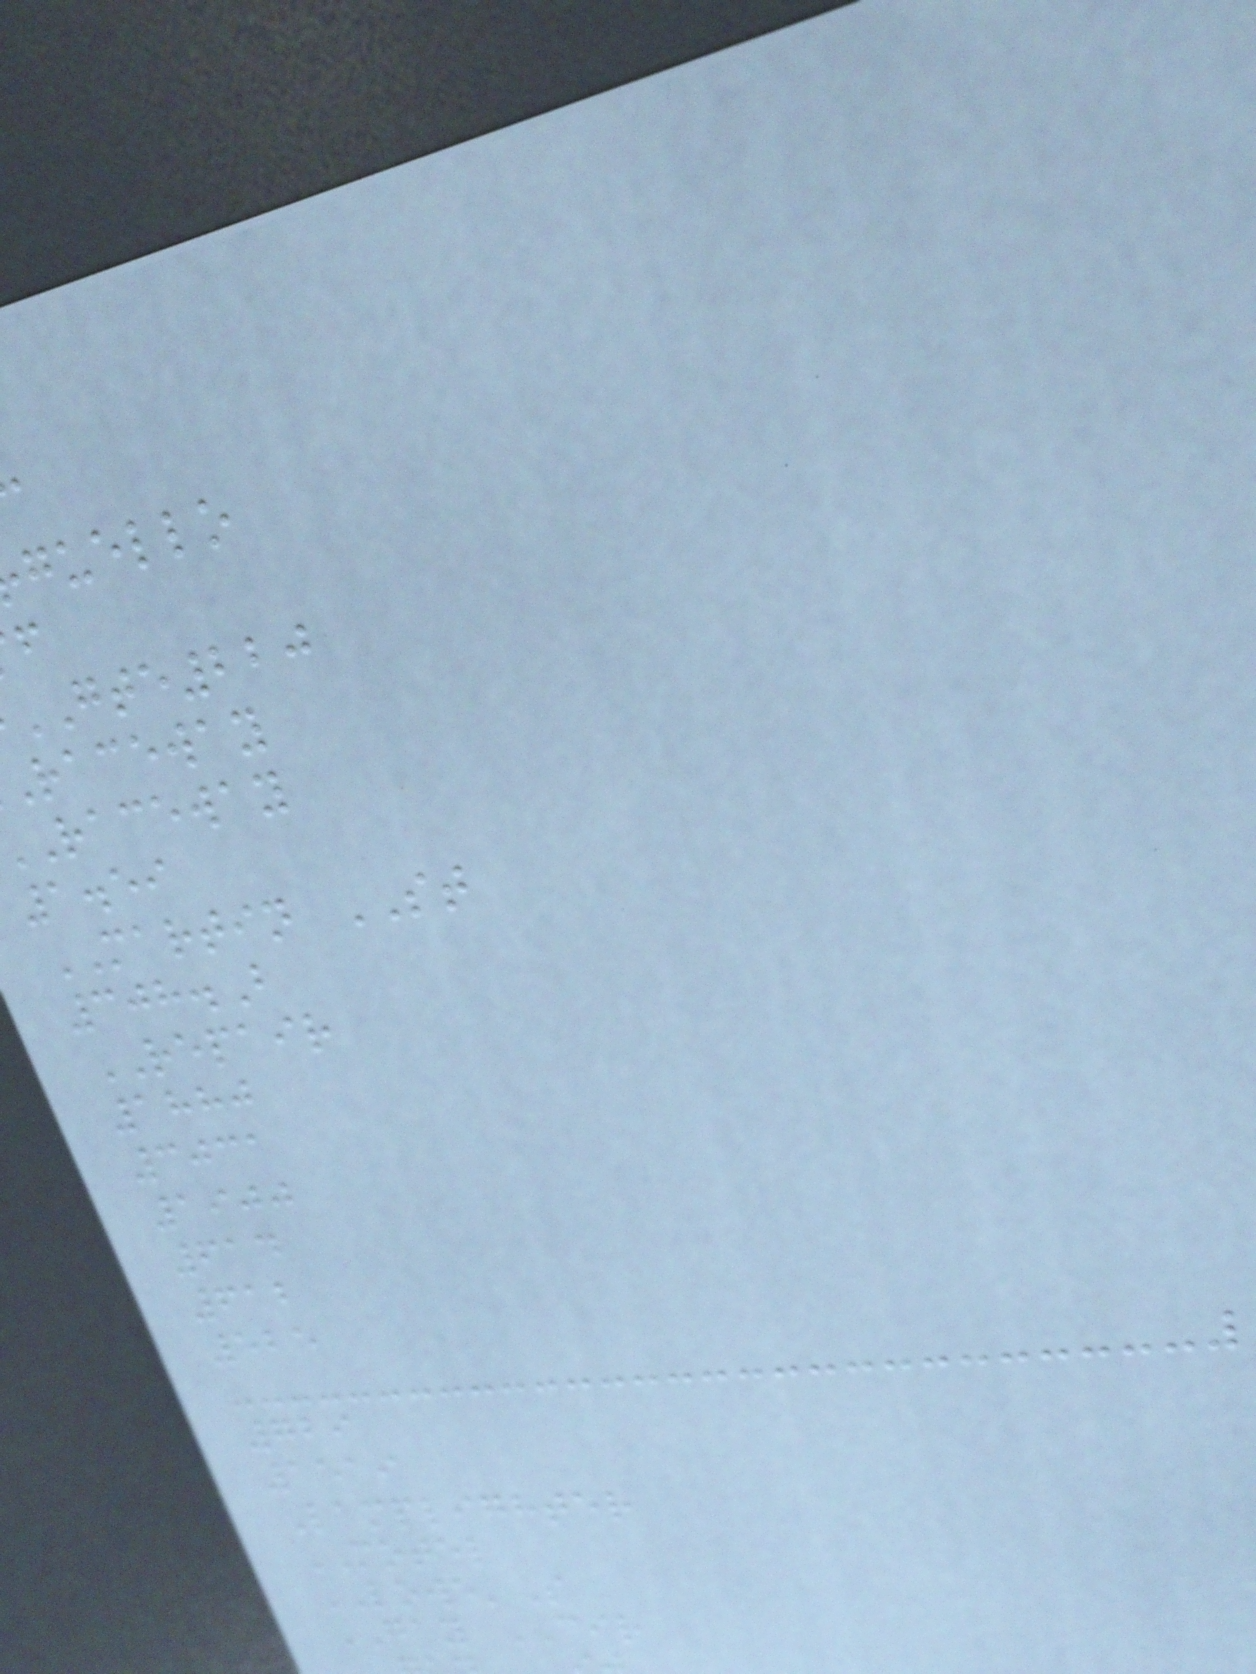guello
GTE220
raceway
raceway
1.59
MARTIN ST
308.B
REPAIR
1880
3031
1900
614
612
525
729
1519
Lamplighter
MOTEL
LOWE'S
GAY CIR
